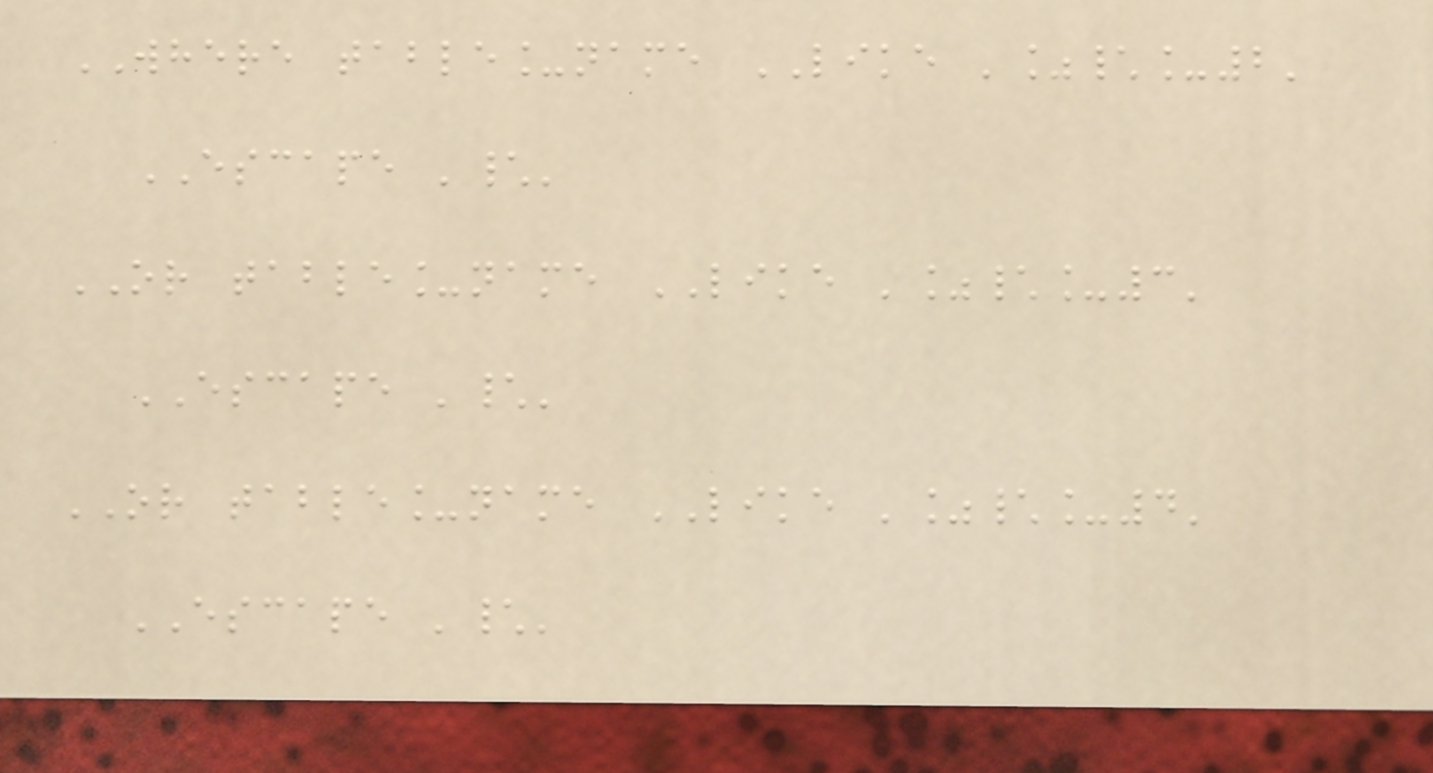WHERE table_name LIKE '%\_2'
ESCAPE '\'
OR table_name LIKE '%\_3'
ESCAPE '\'
OR table_name LIKE '%\_4'
ESCAPE '\'
